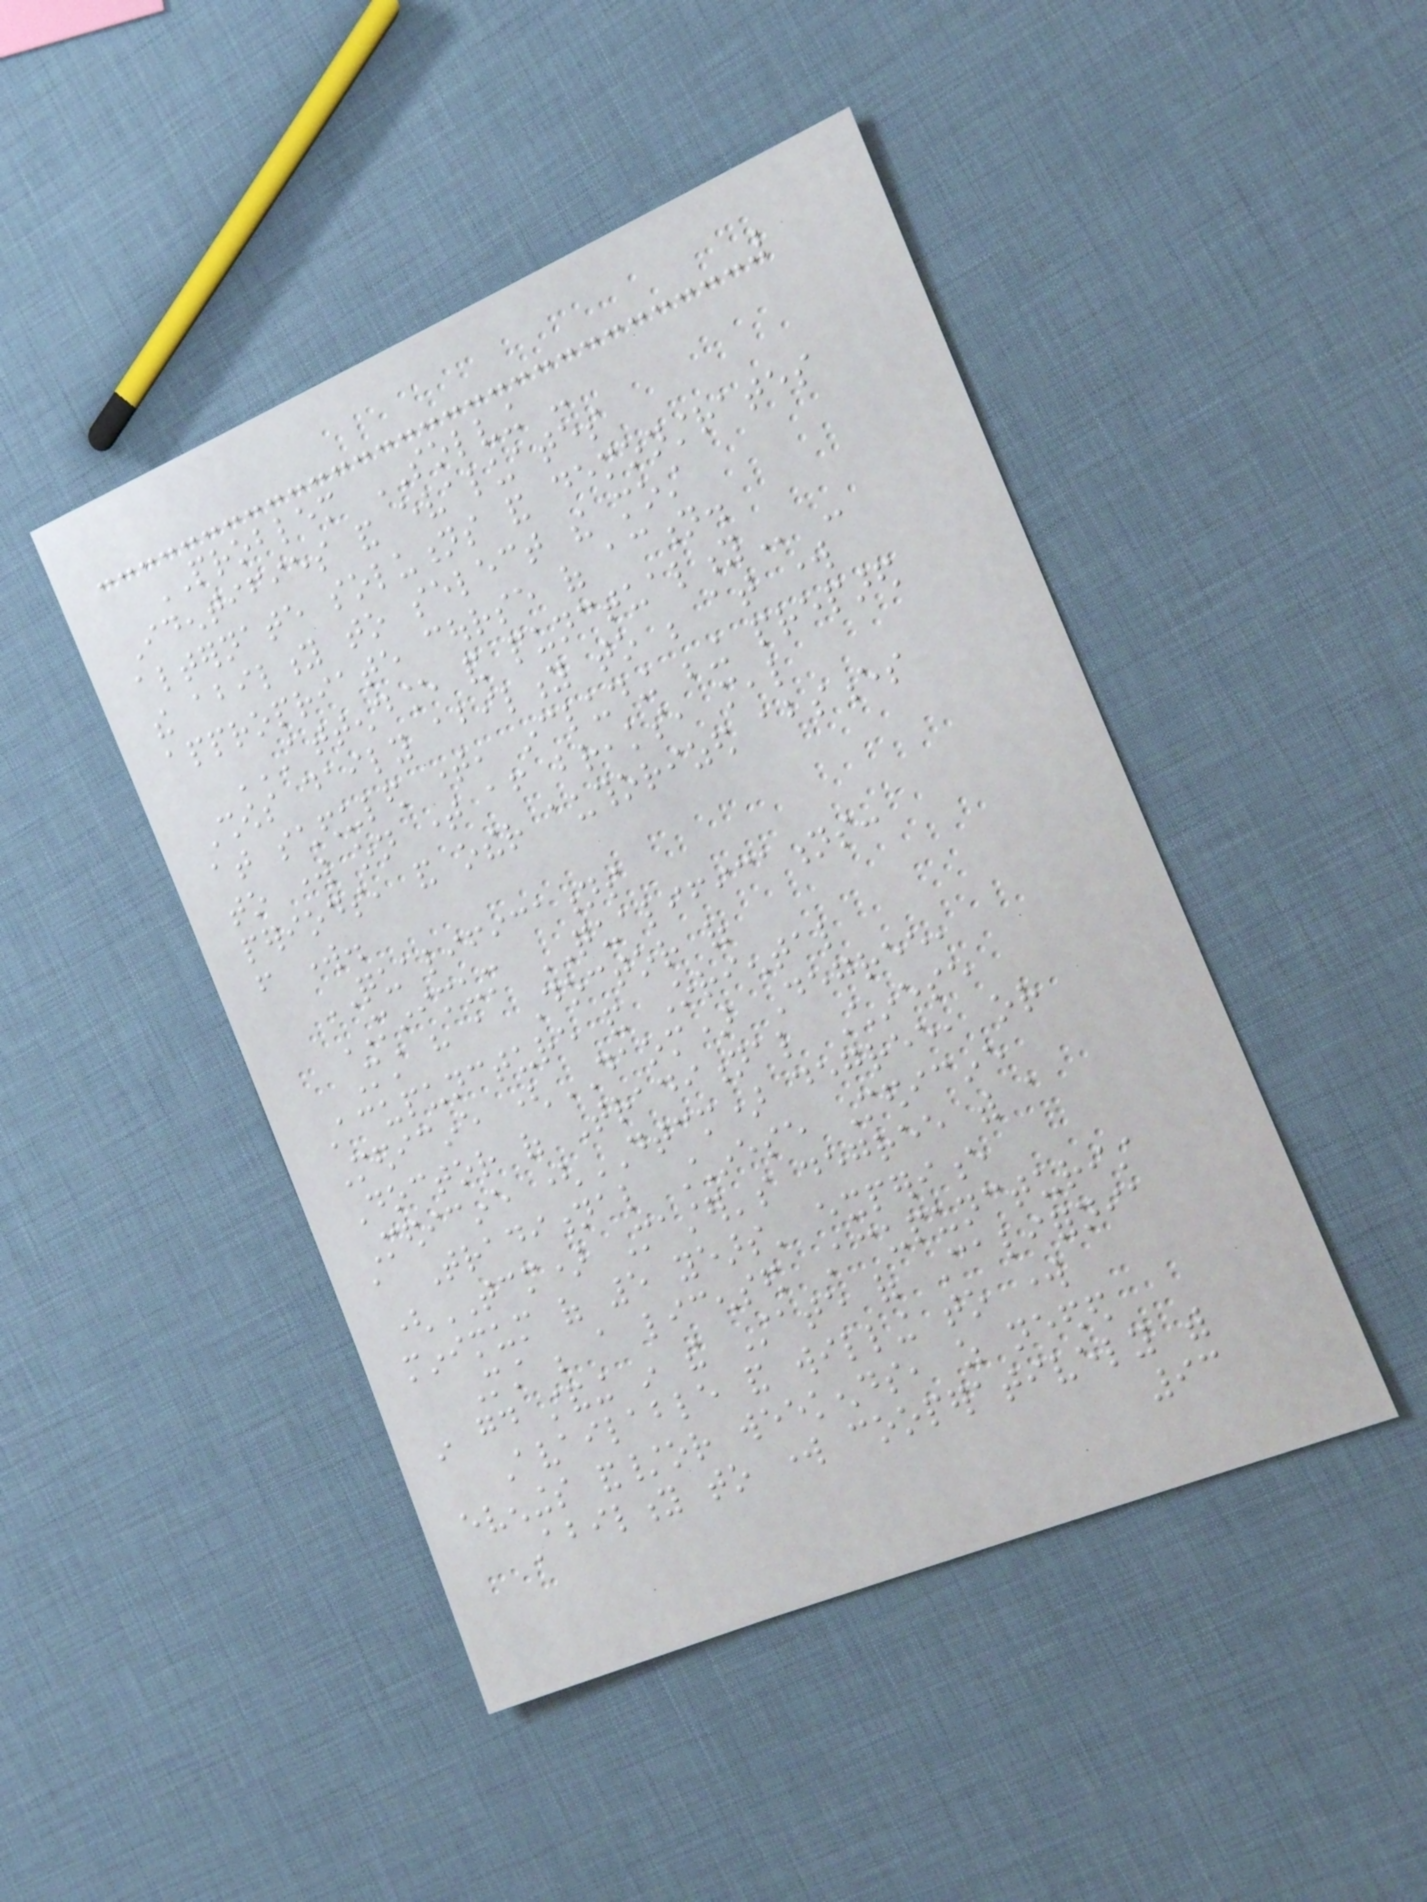PROBLEM SOLVING -
Identifies and evaluates
alternate solutions and demonstrates
the ability to select the most
appropriate course of action.
ATTENDANCE AND PUNCTUALITY -
Shows daily ability to be at work
at scheduled time, including being prepared
to work on time after breaks, meal
periods, and other authorized absences
from work.
QUALIFICATIONS
MINIMUM QUALIFICATIONS:
Must have a Doctor of
Acupuncture and Oriental
Medicine (DAOM) Degree,
Doctor of Traditional Chinese
Medicine (DTCM) degree, or
a Traditional Chinese Medicine
(TCM) Master's degree with a
minimum of 5 years' experience
Must be a licensed Acupuncturist
in good standing in the State of California
Available and willing to work
evenings and/or weekends, as needed
Ability to work cooperatively with
93
